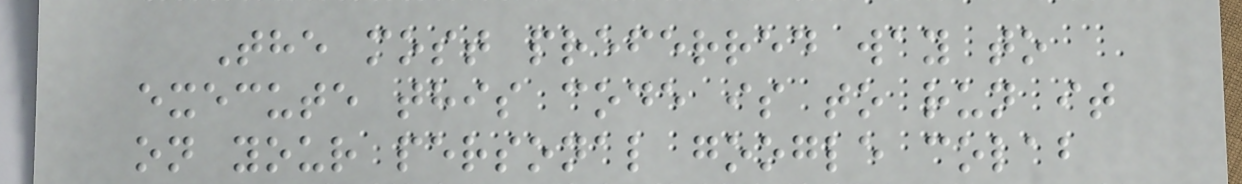The most preferred way to
execute this code is to run it
on your personal google colab
